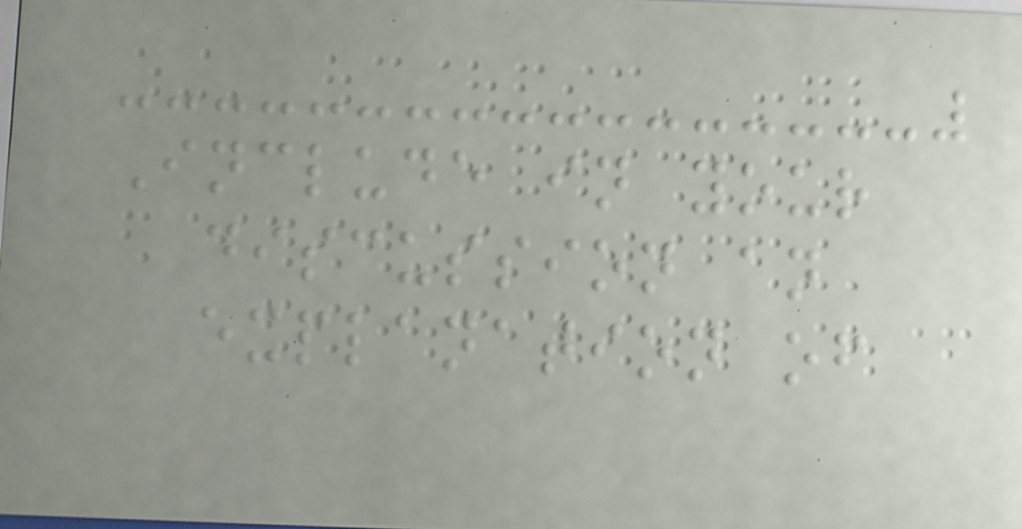Include in your
discussion an
explanation of
